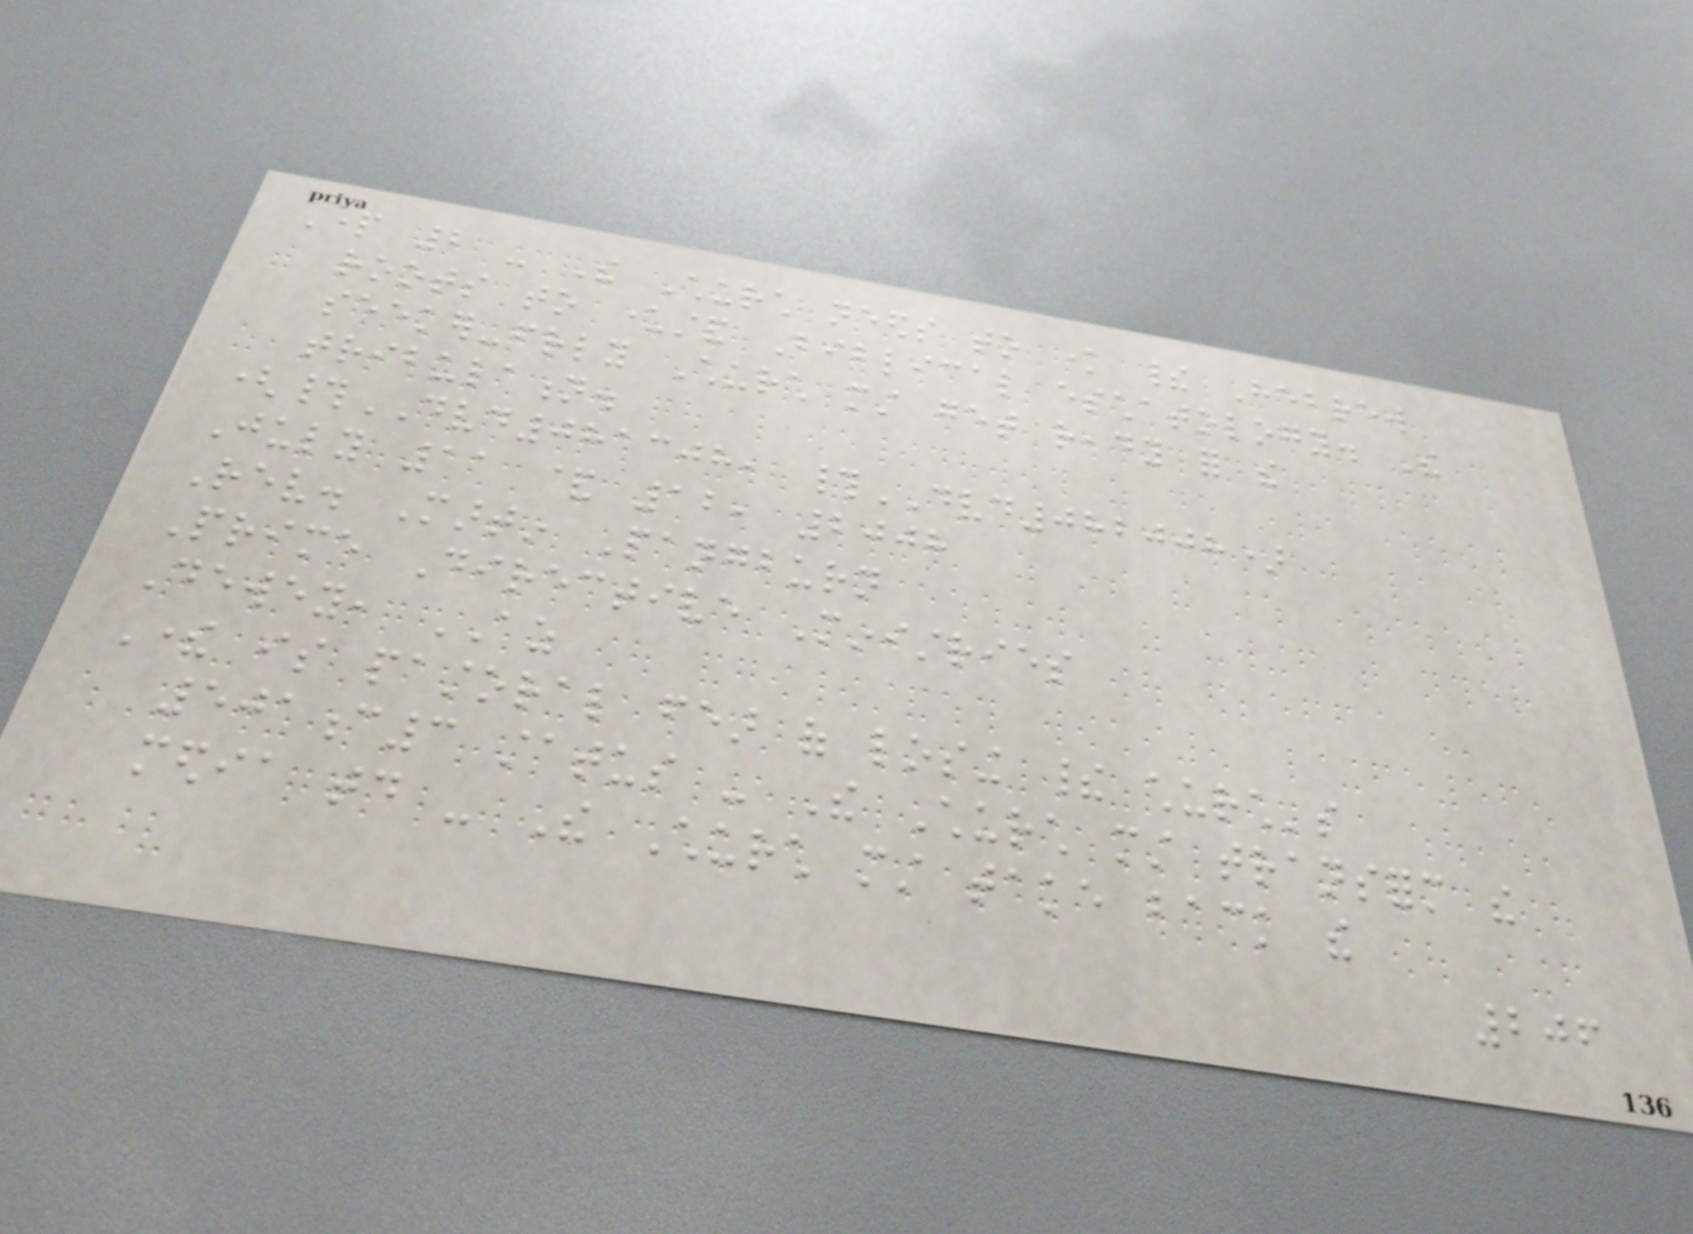Part 2 - The Church needs to know their Hebrew
roots to understand Biblical eschatology. The
seeker-friendly Church must get ready for the
tribulation.
(#DVD081308, #DVD082008)
July 11 & 12, 2008
Rev. Martin Pangburn
Prime Directive Ministries
Dewey, AZ
There is pastoral fear of losing their church's
501c3 status - The Church must transform the
media today - The Church must take back the
206
